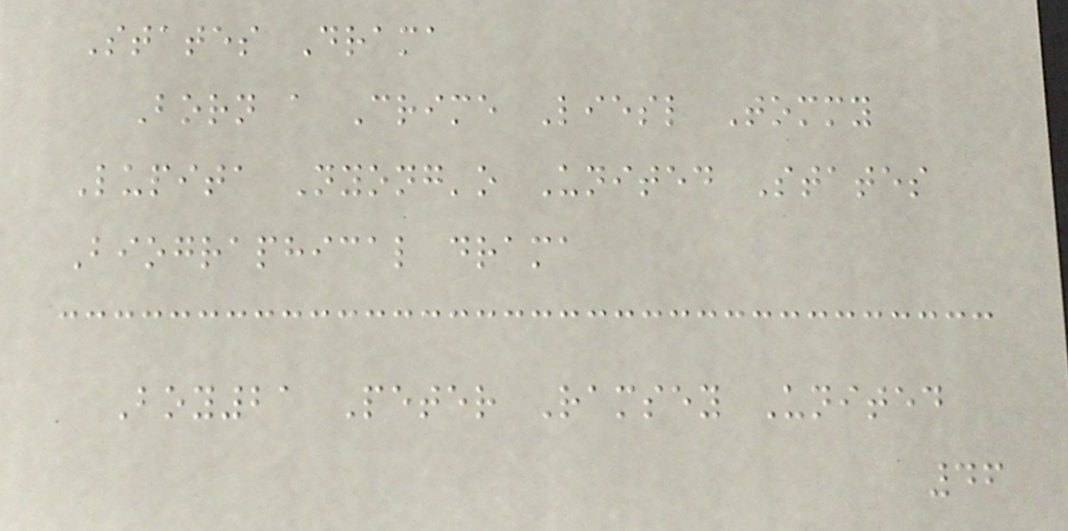States Drama
Born a Crime Liesl Tommy
Lupita Nyong'o United States
Biographical drama
Boy21 Peter Ramsey United
46
